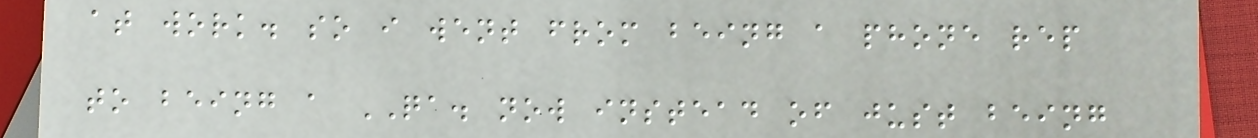at work. so i went from being a phone rep
to being a QA. now instead of just being
